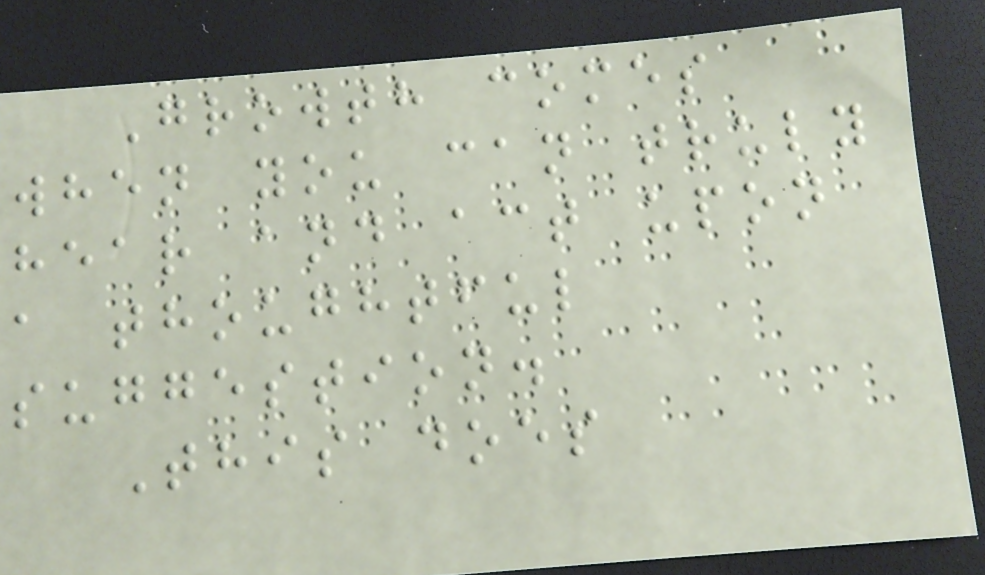Growth comes
when you can truly
hear and act upon
a thoughtful
suggestion.
This does
